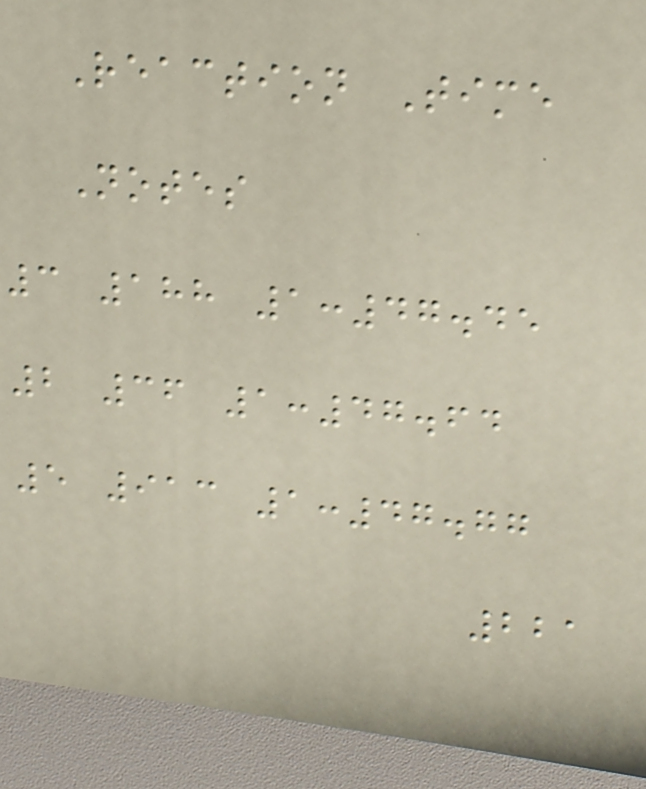Reaction Time
Notes
3 188 1:47.45
2 36 1:47.64
5 913 1:47.77
221
